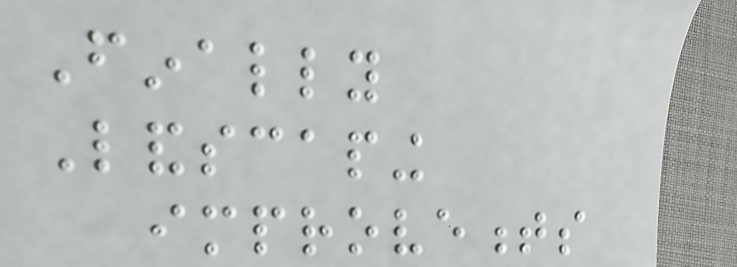Finally
Landscaping
improvements
